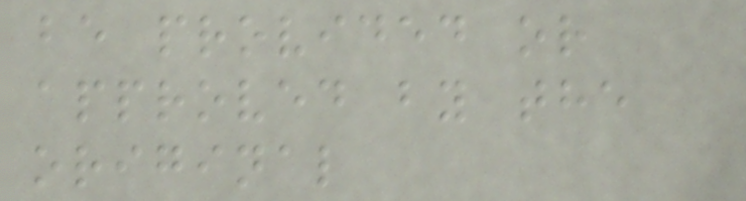be provided or
approved by the
original
